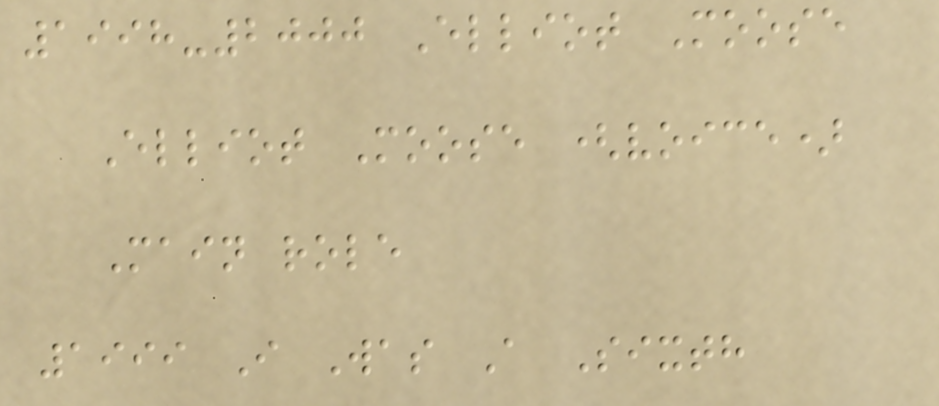1998-2000 Elliot Moose
Elliot Moose (voice)
Main role
1999 I Was A Sixth
